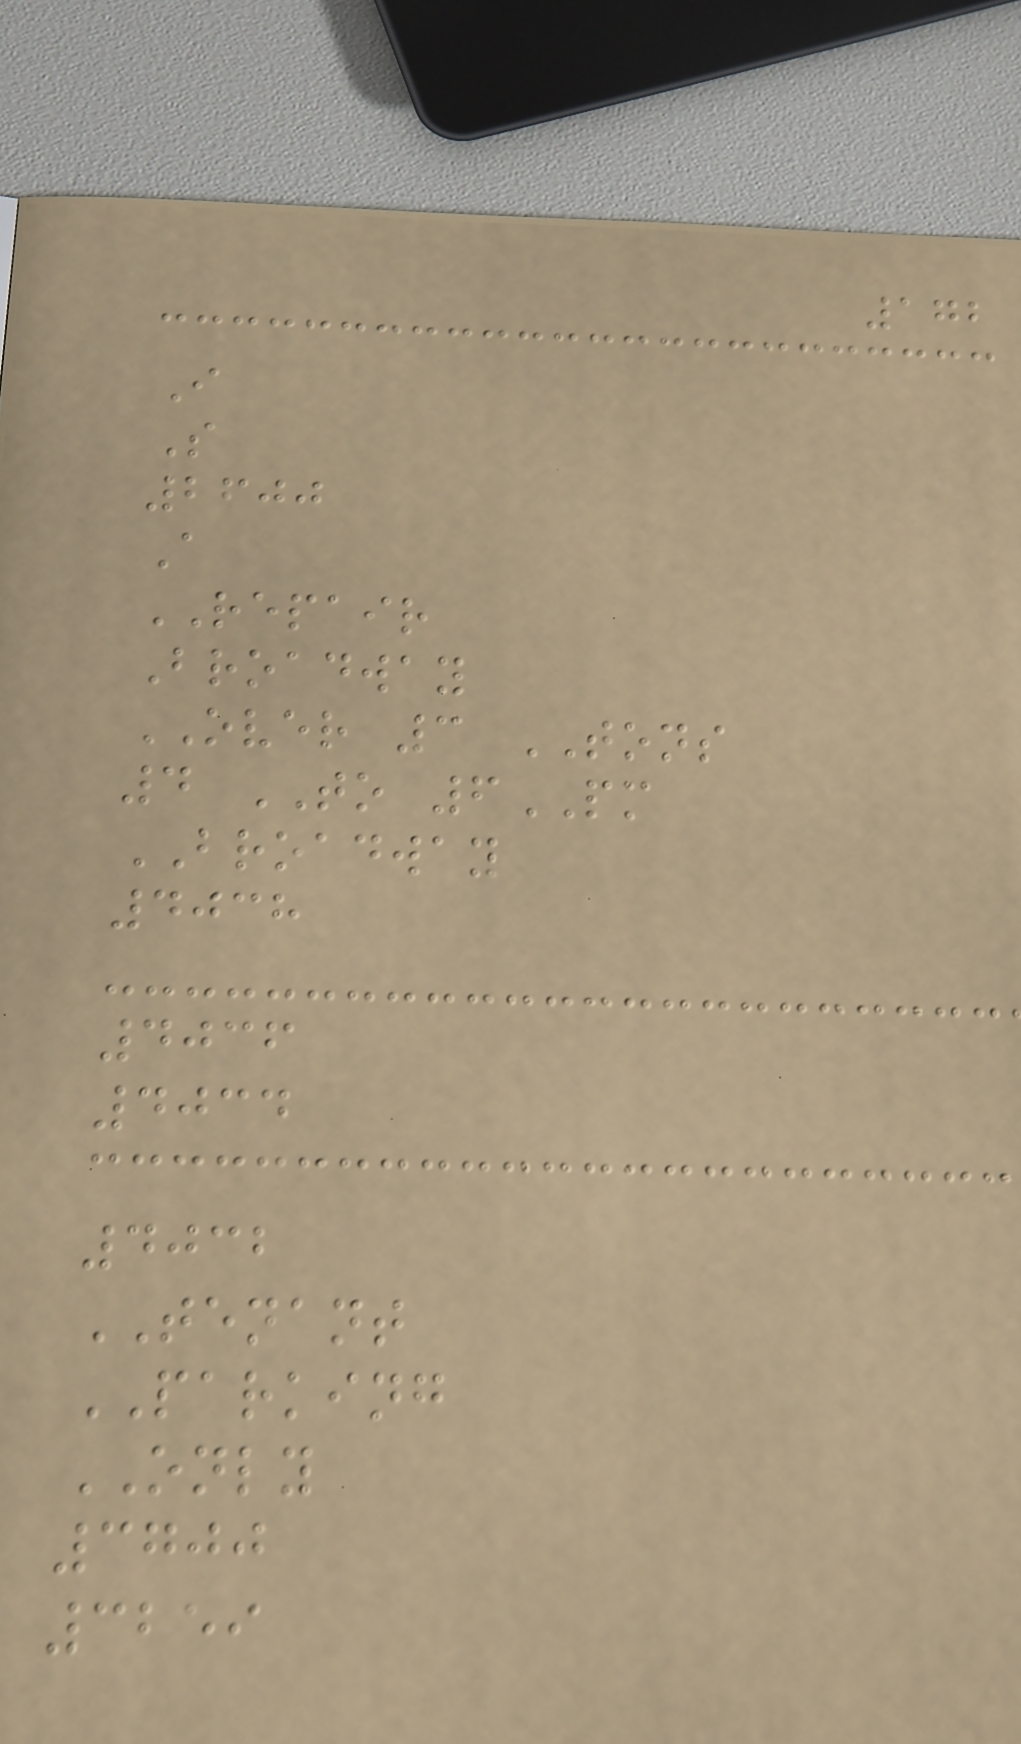172
I
S
2600
A
REPAIR
Broadway
OVER 3 TONS
4 TO 6PM
BROADWAY
4038
4036
4034
4032
TENANT
PARKING
ONLY
3700
3259
